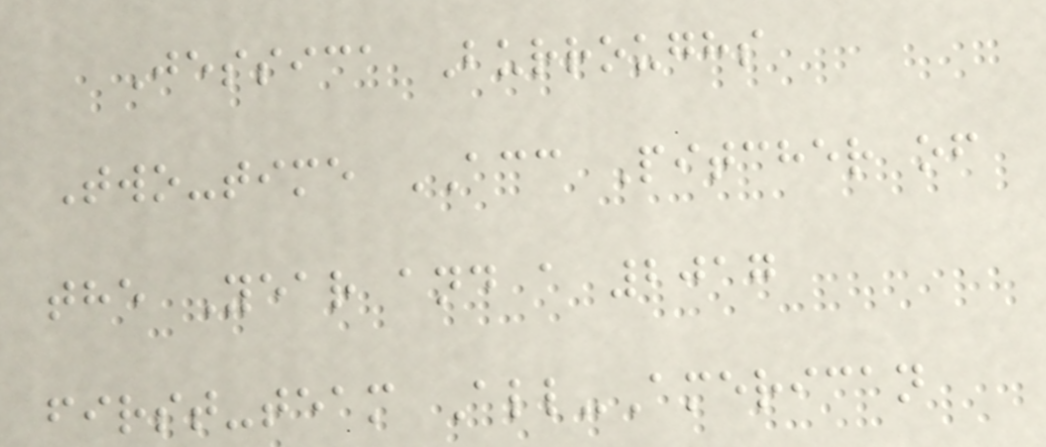Jessica Burroughs
Two-time ACC Pitcher of
the Year and a 2017
first-team All-American
